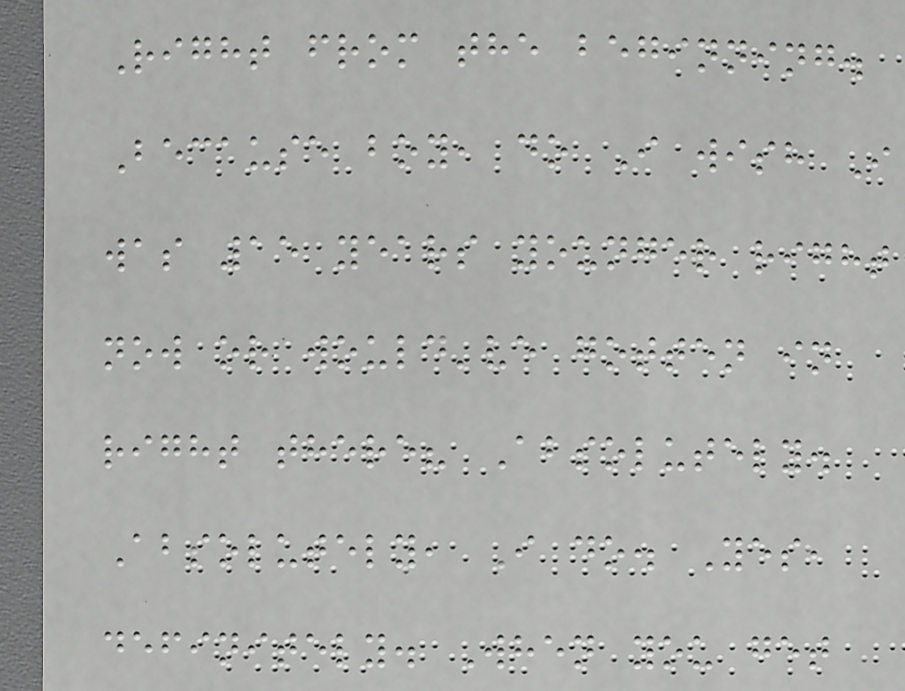Right from the beginning.
Because boy, do I wish I
was 15 years younger right
now or would've gotten in
right there? Absolutely.
Absolutely, I do. Yes,
definitely. When you get
